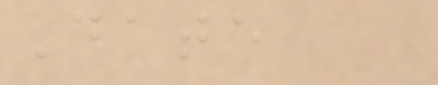Date
